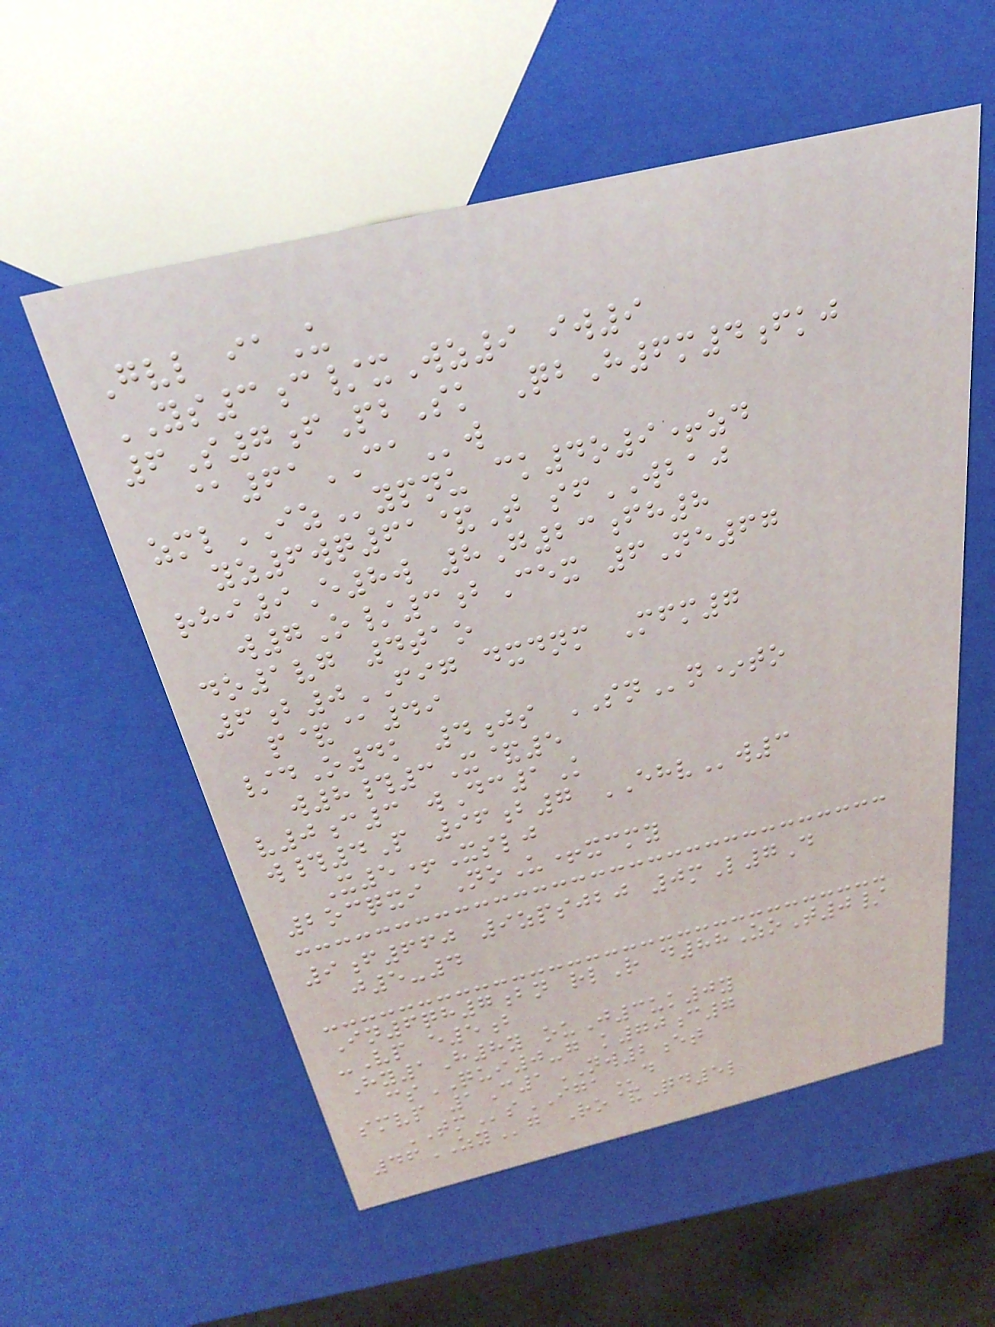Gvl iaU
YS3c/xWz9 iw9
6S7fPbSk QbH6m4fkj
@61CAw
zmlIZypnu ck4o9+zd
yz6wq61&T sfWBAJ
rhi9E8w 8G23fh8
w7O/3bCex 6Ne67
do1vg 4tao
6b0FIG dxdnm Mfm7
p&@49
/dO4k 4js SNn*to
w8#3X&5
v0c3 wDc1K
w#4P 96b7 EHVw3
X5+Xslj
2ocqxi NoU+xcmy
9f660 9zpsjbj 0mL7D
j5-4
In6qh7bn rlR d88ZoT0/
-Vp e5b
Hy1H8y ouJ3uk0y
csQUI0-g k70c7
smvp 1C1NW2et
TMsIGAd
46ZYg Ro&Qd5l
